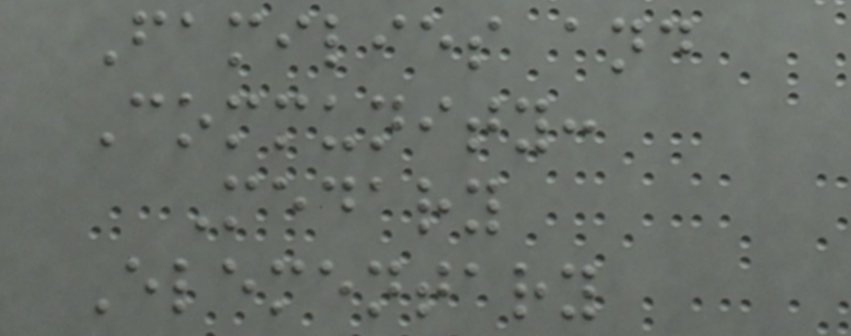Families and
Community:
Medary
Elementary
